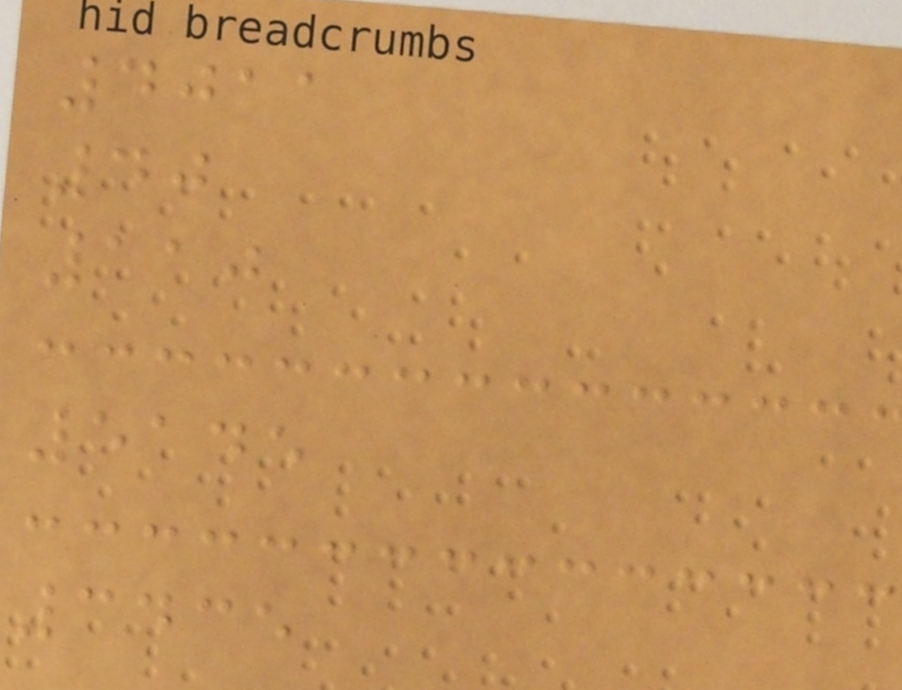4011
40
110
5145
3435
